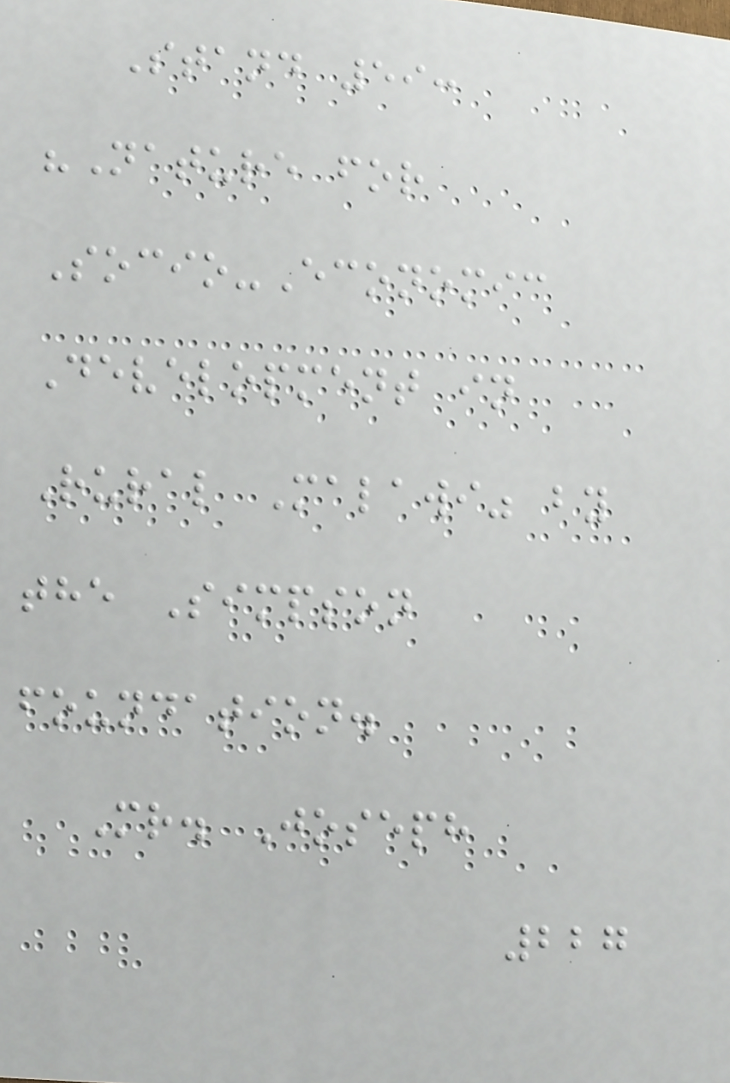Stand 59:
"Nature for
Socio-Economic
Development in
Rural Malawi" by
the Simpson
foundation.
Mr. Joseph
227
